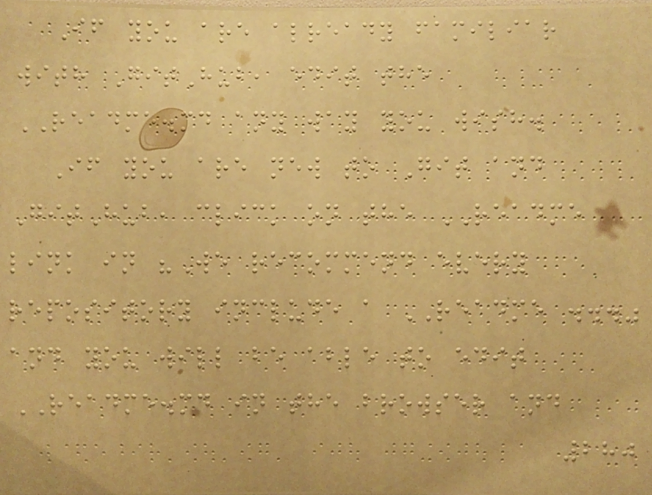If you are already familiar
with GitHub, edit the
README.md any way you wish.
If you are new to Git and
GitHub, click on the README
link in "We recommend every
repository include a README ..."
and you will be able to edit
README.md in the browser and
280
